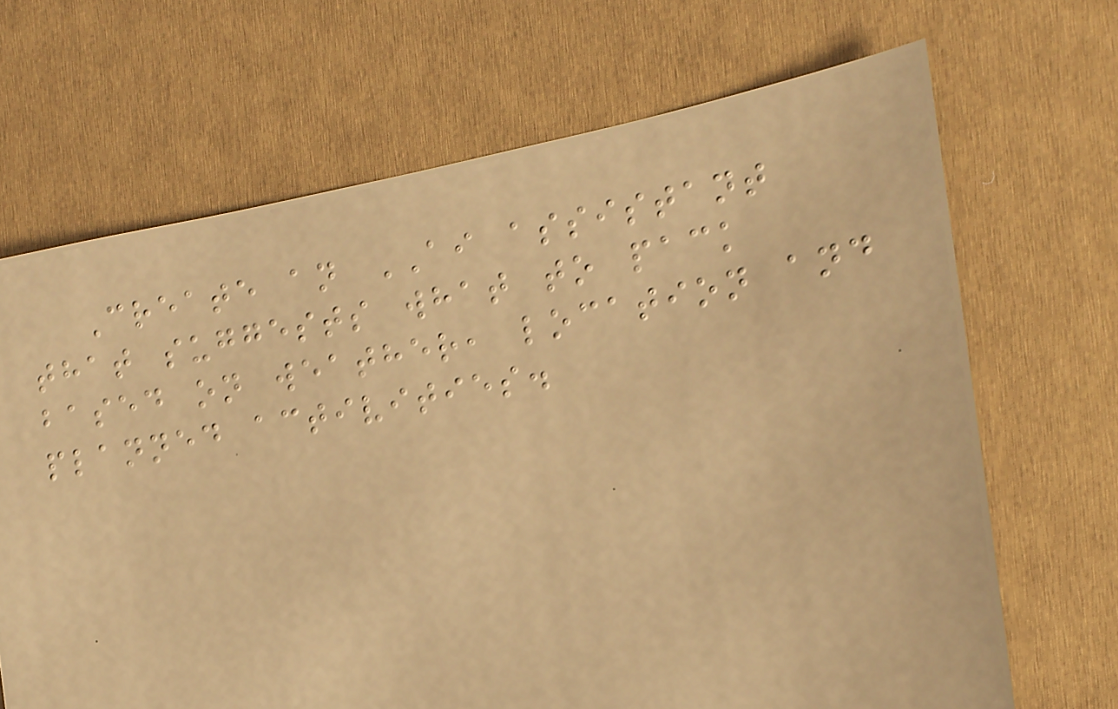Create an AI assistant
that suggests what to pack
based on weather, location and
planned activities.
